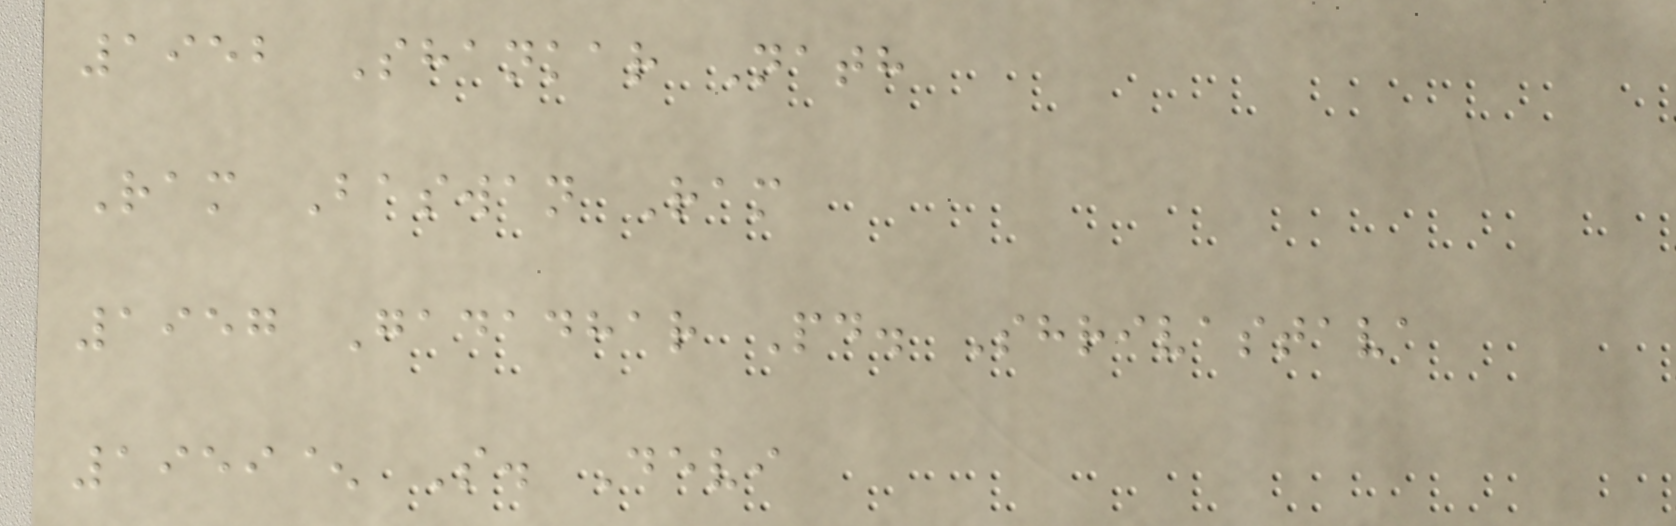1952 Shankar Nath
Ram Baswan Ram
1957 Gadadhar Pd. Shrivastava
1959^ S. Devi
